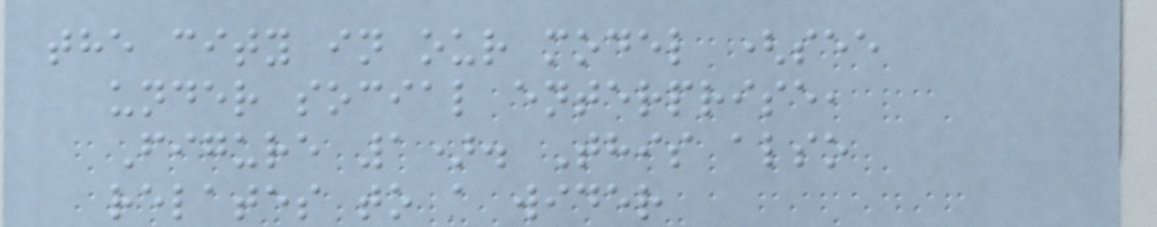the city in our model (see
under social enterprise,
Figure 1). This also
relates to a wider
